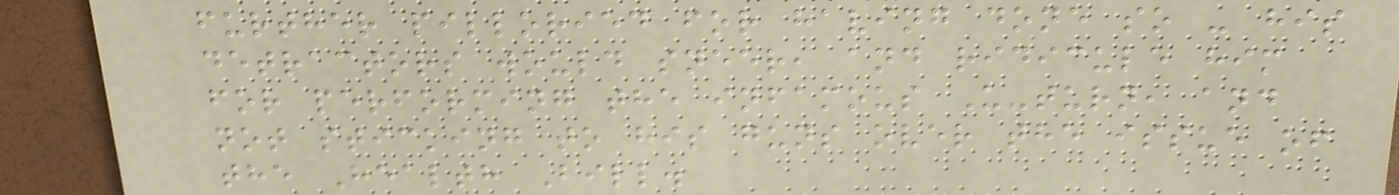further pilloried for having done so - his
detractors would sneer, and ridicule him
for performing the infamous U-turn, and
not sticking to his guns over the issue of
the Health Bill.
